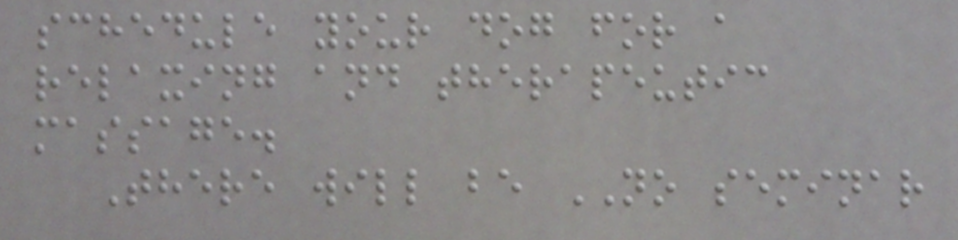schedule your dog for a
relaxing and therapeutic
massage.
There will be NO seminar
